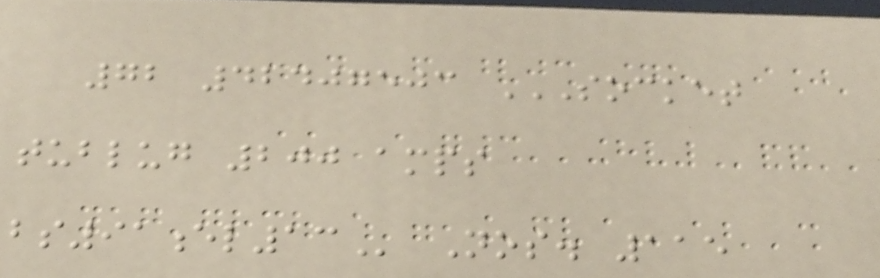72 42407503 SOCKET
TUBLUG 200 AMPS
BS91EL13 Nos. 115
